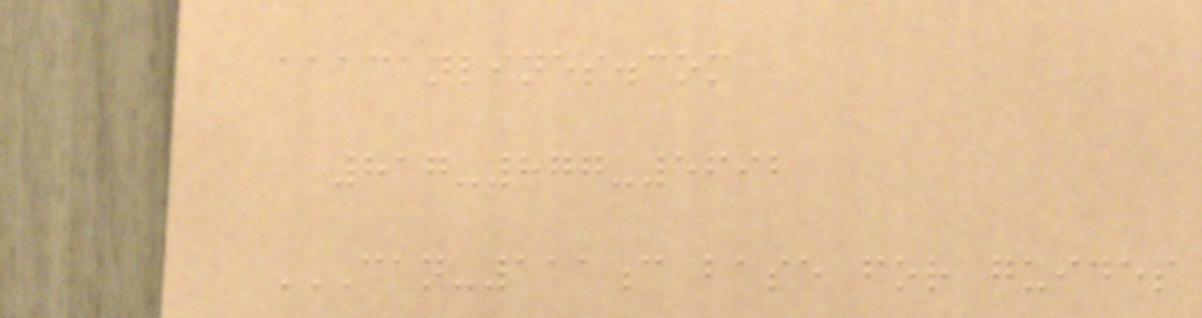aaacanlines.com
817-877-5692
CAN-111C BASE FOR GUIDES
